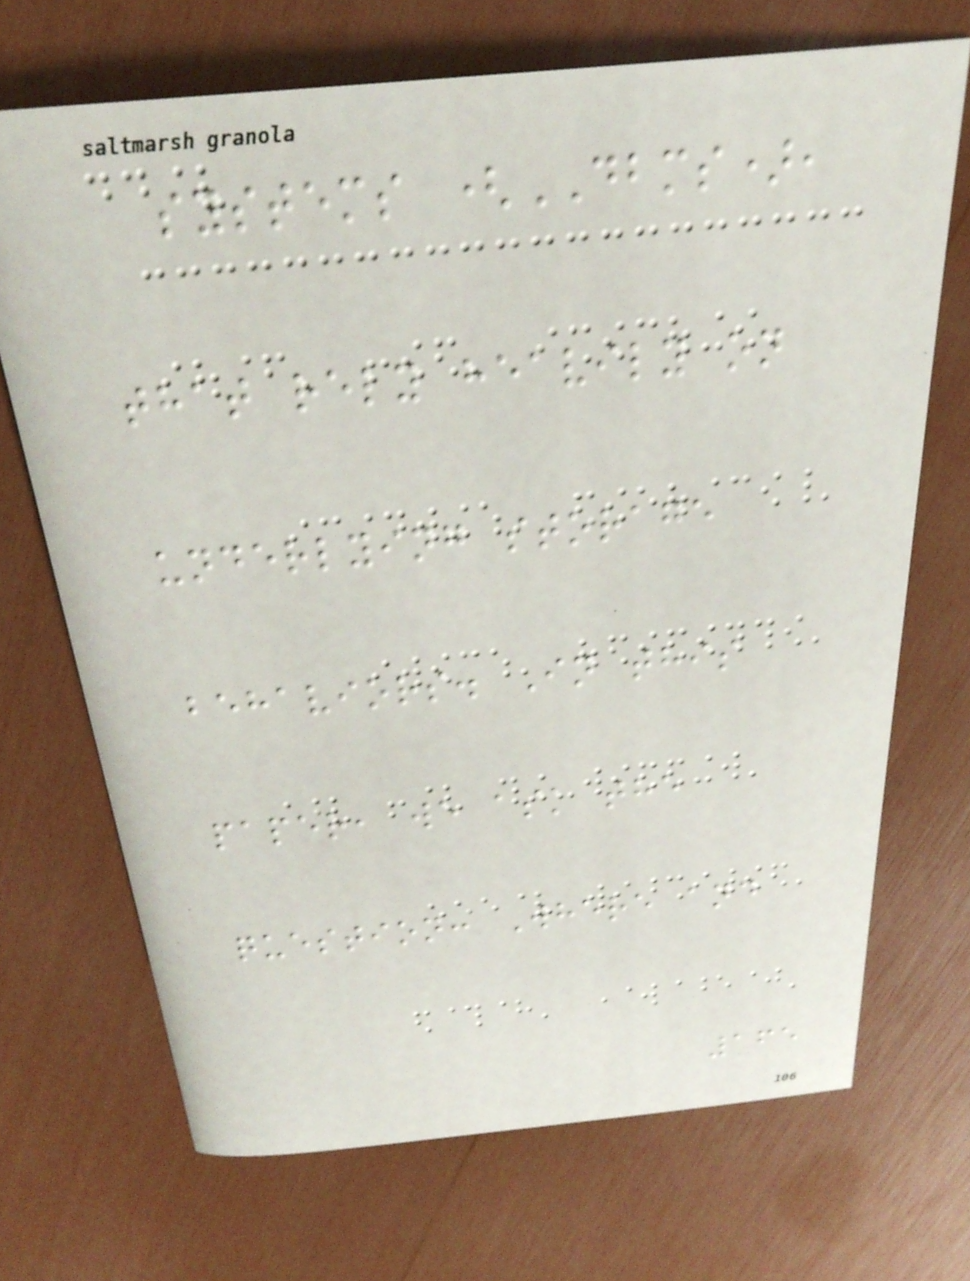systems (DBMS),
that rely heavily on
underlying storage
behaviors. In this
paper, we ask the
question: Where and
165
